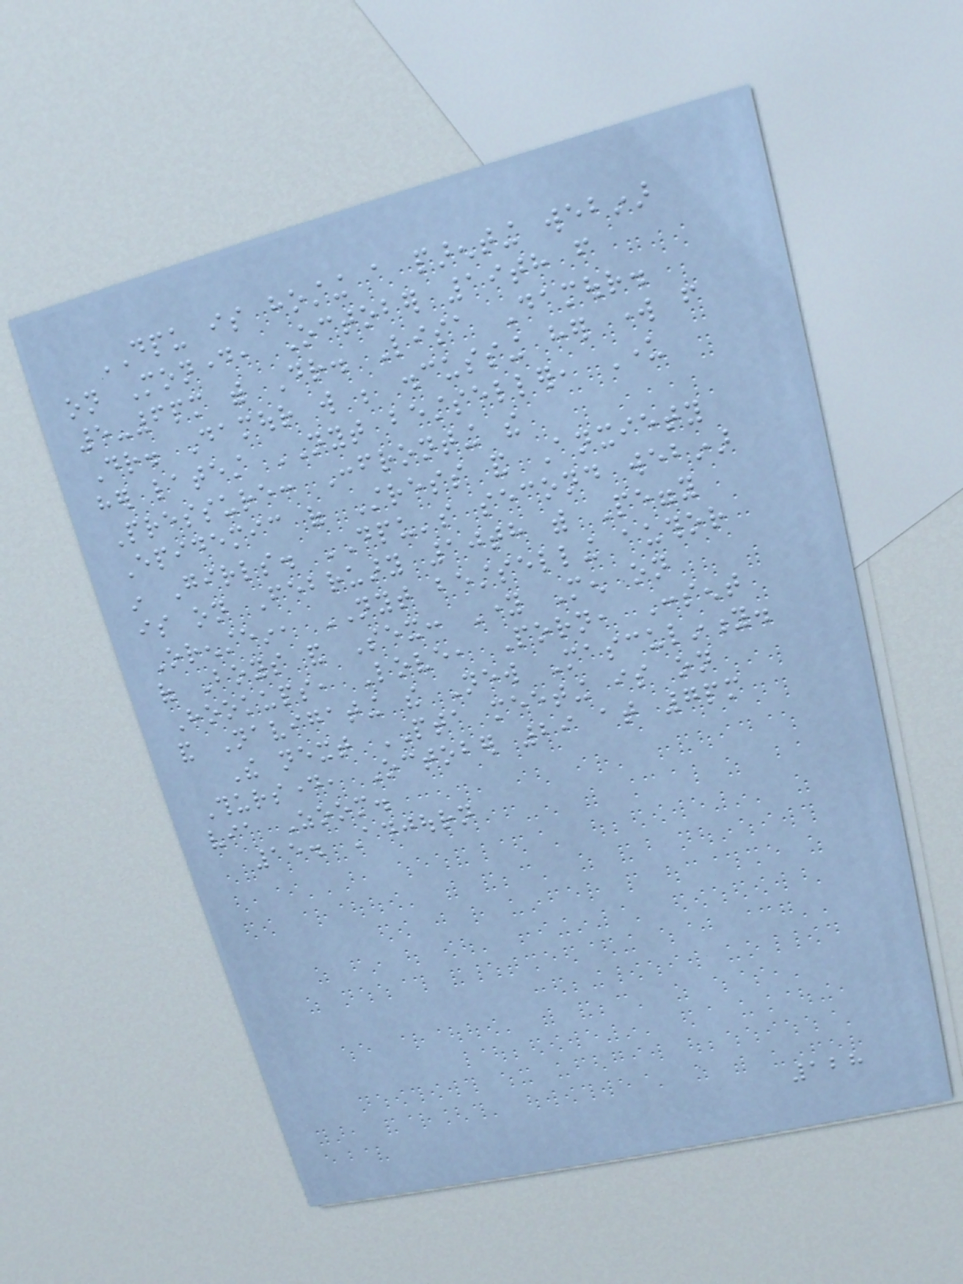DPU is hosting a parenting webinar
on Monday, October 19th from
5-6pm with Dr. Lisa Damour.
Dr. Damour will be discussing her work from
her latest NYT bestseller, Under
Pressure: Confronting the
Epidemic of Stress and Anxiety
in Girls. DPU's second webinar
is on February 10th with Peggy
Orenstein, NYT bestselling author
of Boys and Sex: Young Men on
Hookups, Love, Porn, Consent
and Navigating the New Masculinity.
The next PTA meeting is on
Thursday, October 29 at 7pm
via Zoom.
15. Adjourn
128
